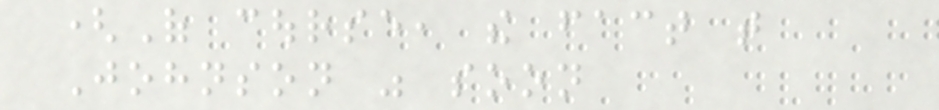(Of course, the fact that
Johnson was soon
